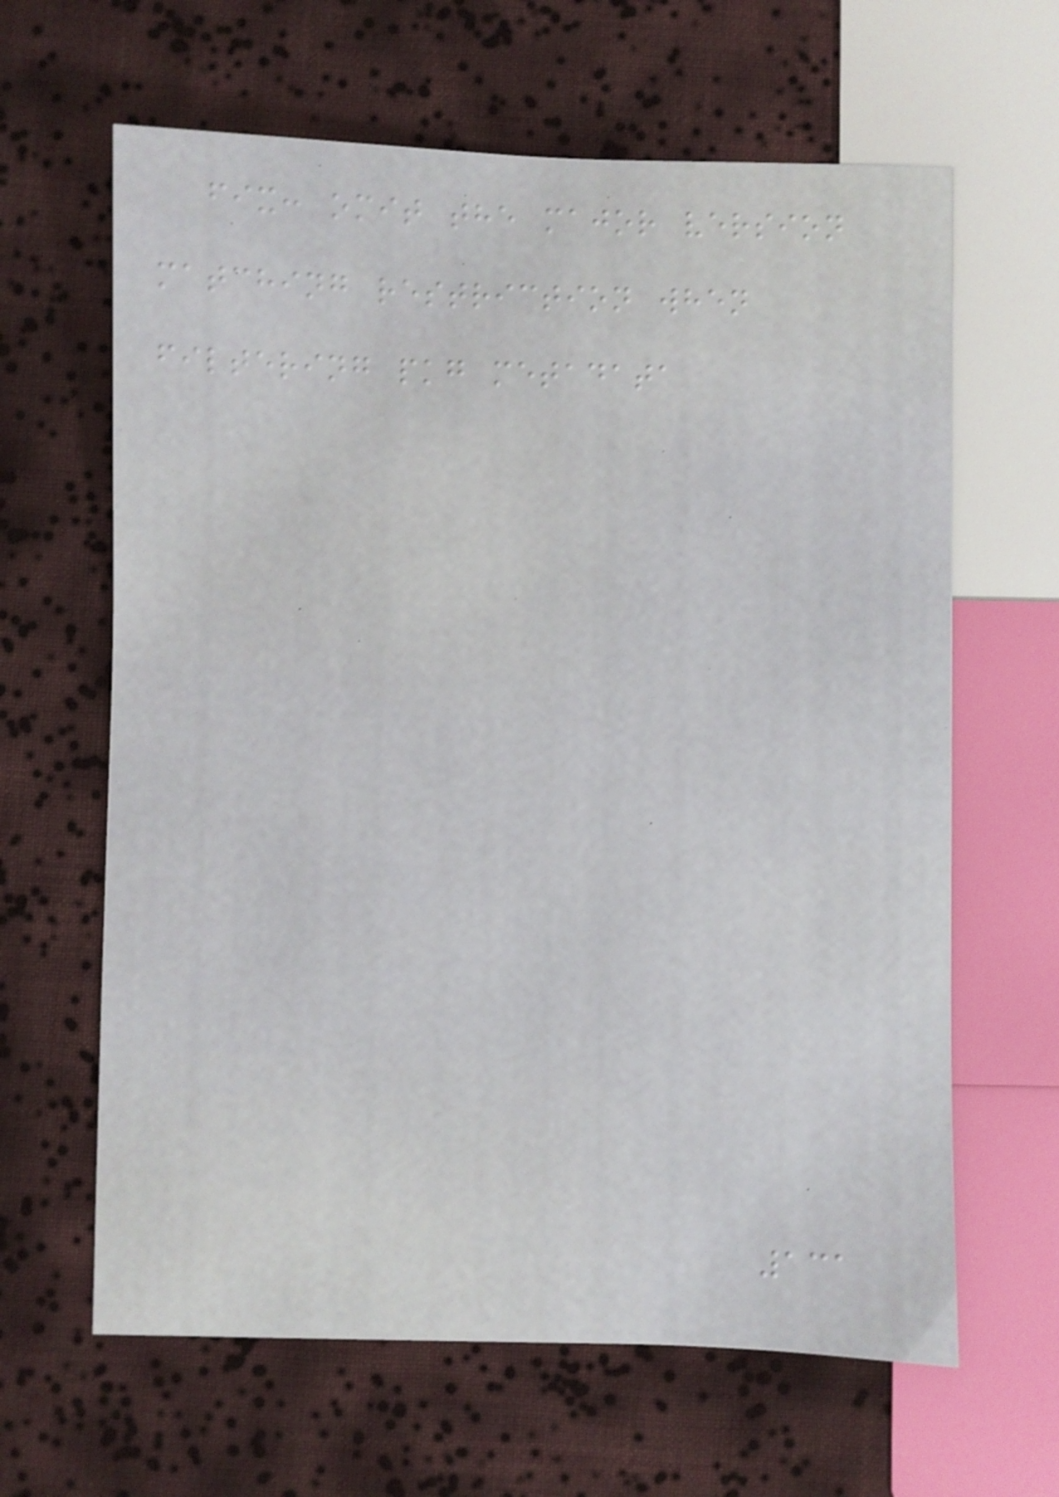fix: omit the major version
matching restriction when
filtering pkg metadata
131
